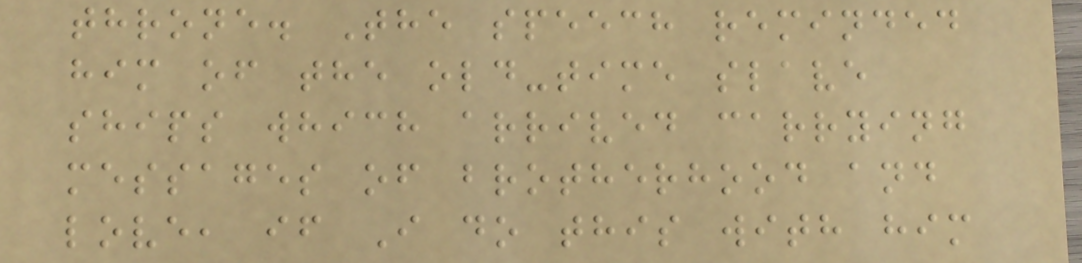throne. The speech reminded
him of the old-time slave
ships which arrived carrying
messages of brotherhood and
love, if I do this with him
